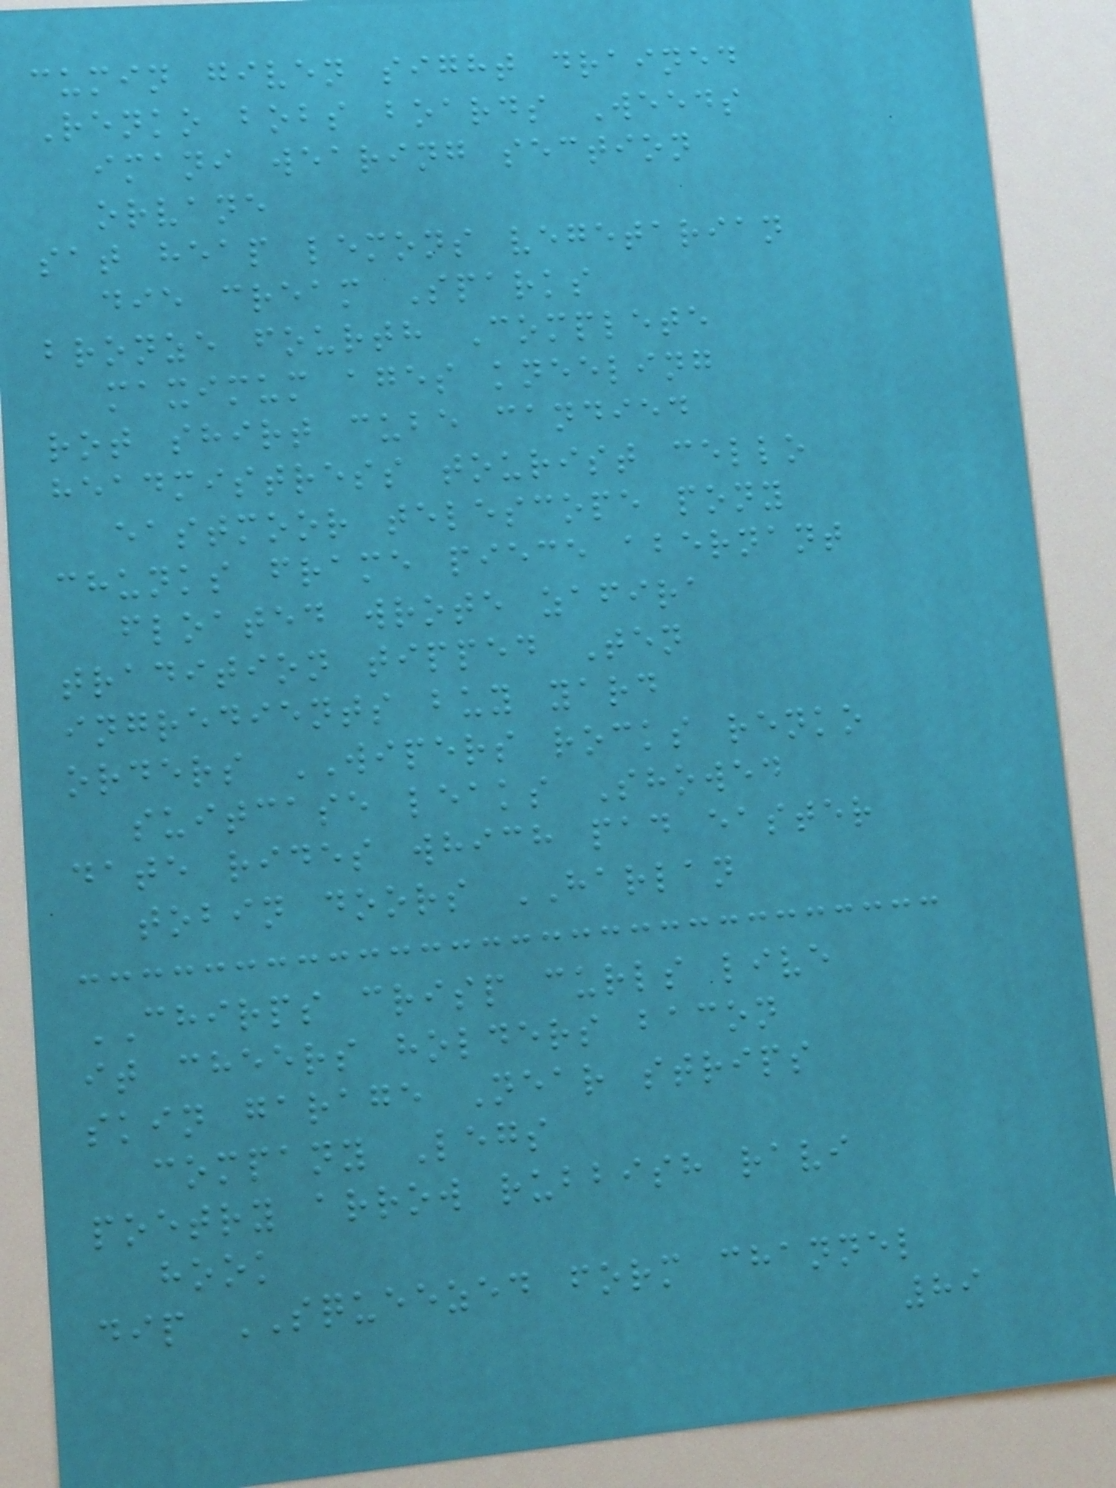cumin given sight drained
Renko bobs boards Weeds
imani wearing section
orvane
sat heap lemons vegetarian
die cream Sparks
bronze fourth Complete
maximum ages kneeling
rot shirt cube candied
headmistress tourist cello
eastmoor telescope pony
chunks frame piece abernant
floated wrote zafira
tradition tipped Ten
ingredients buy yard
orders WIPERS rocks renko
suitcase leaks Showed
date rides which pad easter
tobin doors HARLAN
CHIRPS crisp curls live
it cheers holders bacon
skin garage Near strips
company Legs
poetry arrow rubbish ravi
hook
dip SQUEEZED form channel
89
